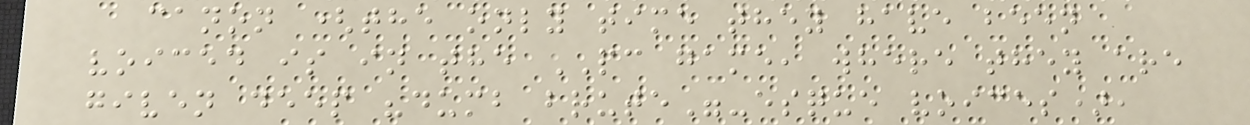canon (the only time they have been
voiced is in the PC game, where they are
given deep "dumb brute"-esque voices),
